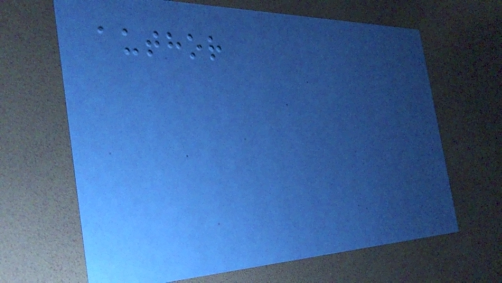author
